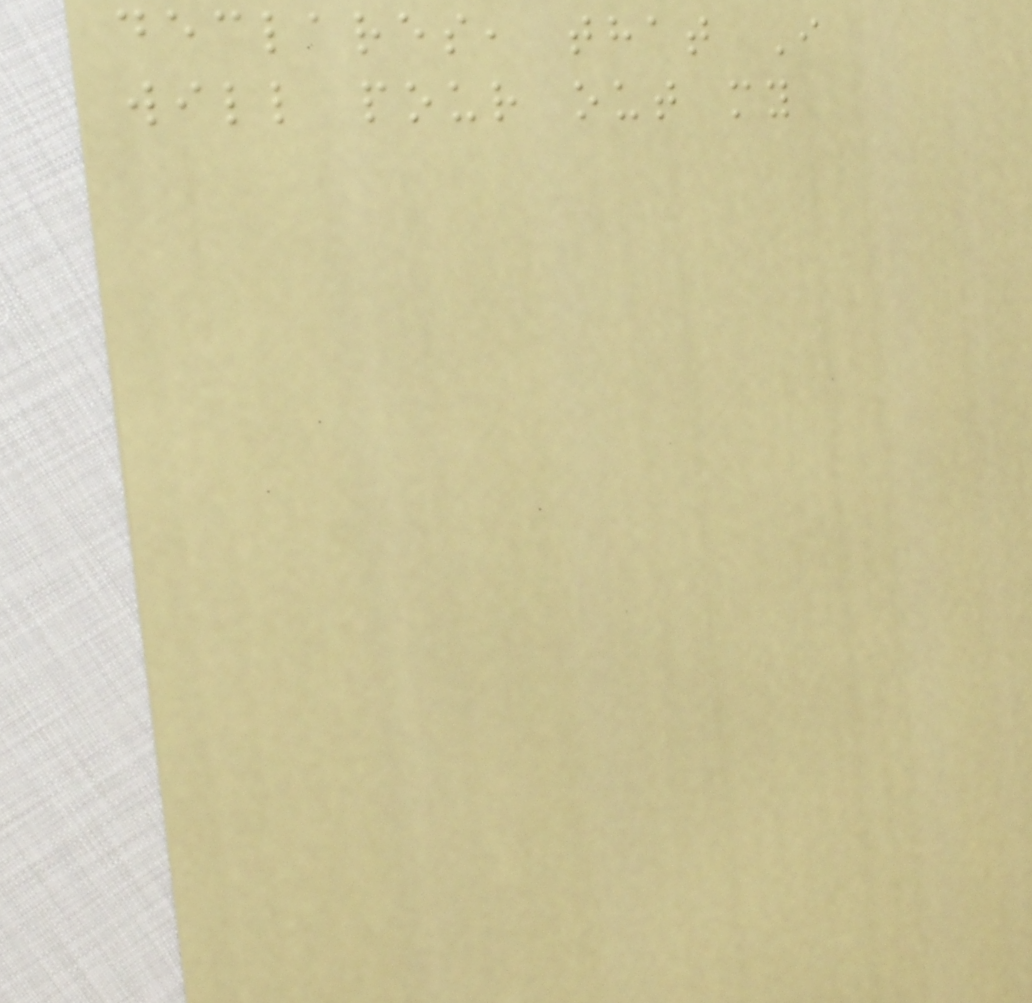declares, that I
will pour out my
